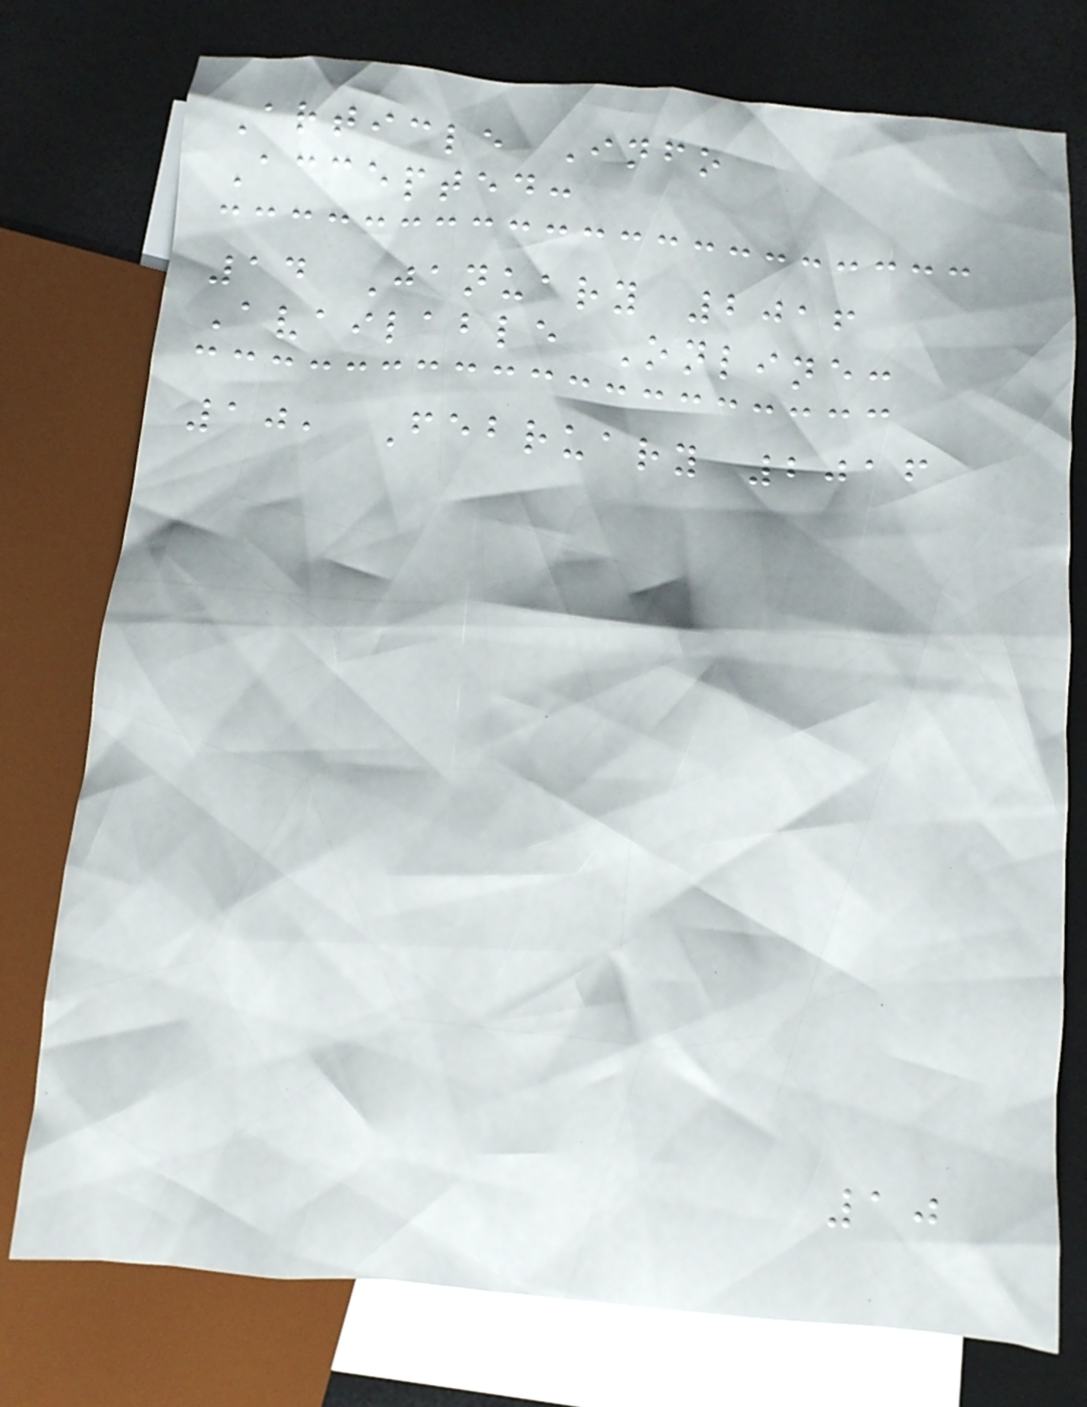Article Info
Accepted:
14 January 2016
Available Online:
10, February 2016
10
